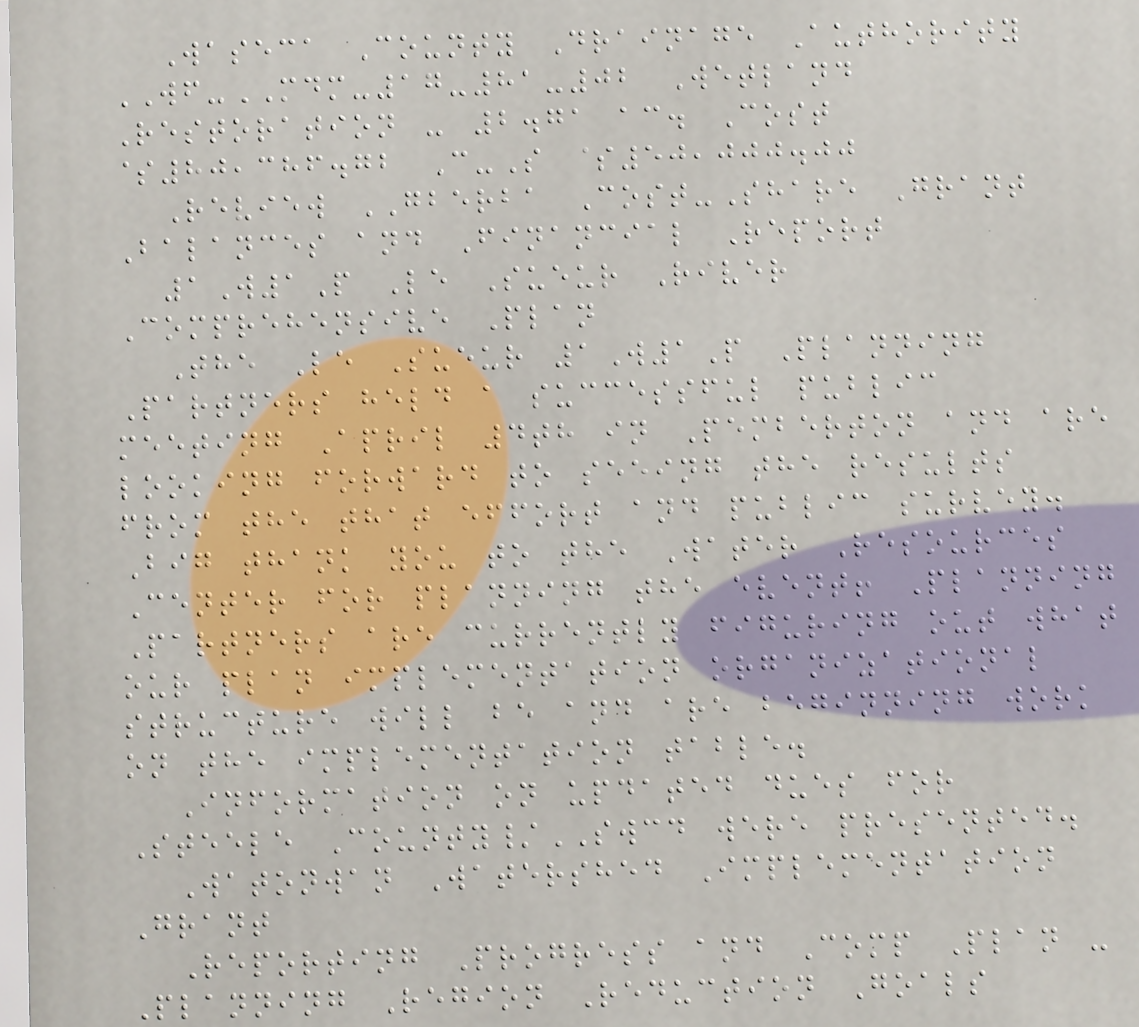Waseca County Drainage Authority
WF-MDM-17-81-02 Wetland
Restoration - 2.71 ac. Cost
$80,386.72 C-S $50,000.00
Review GBERBA Cost-Share Grant
Balances and Financial Report
1W1P Le Sueur River
Comprehensive Plan
The Le Sueur 1W1P Planning
Partners held a successful public
meeting April 4th in Pemberton and are
looking forward to seeing the results
from the that effort and public survey.
Big thank you to the Water Resources
Center for planning the event! Planning
Partners are currently figuring out what
our plan implementation organizational
structure will be and are beginning work
on the implementation table.
Information on updated dues for
Steele County/SWCD were presented.
Watonwan Watershed Implementation
Grant
Reporting Progress and Comp Plan -
Planning Region Reduction Goals
